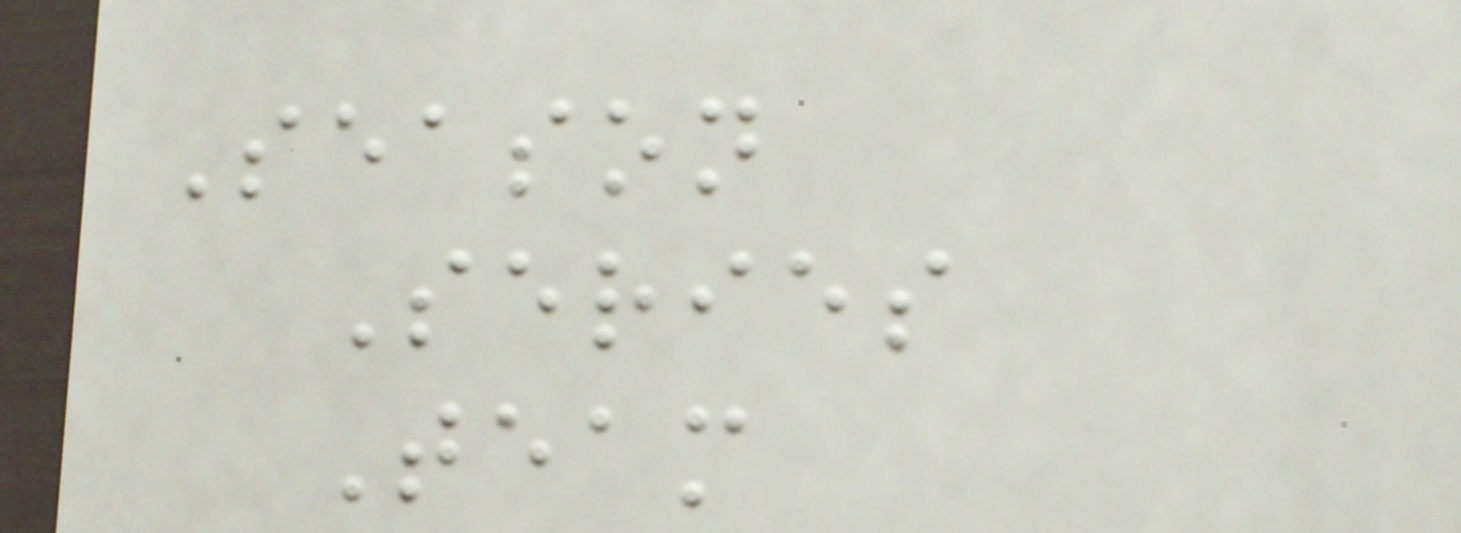Season
Series
Team
